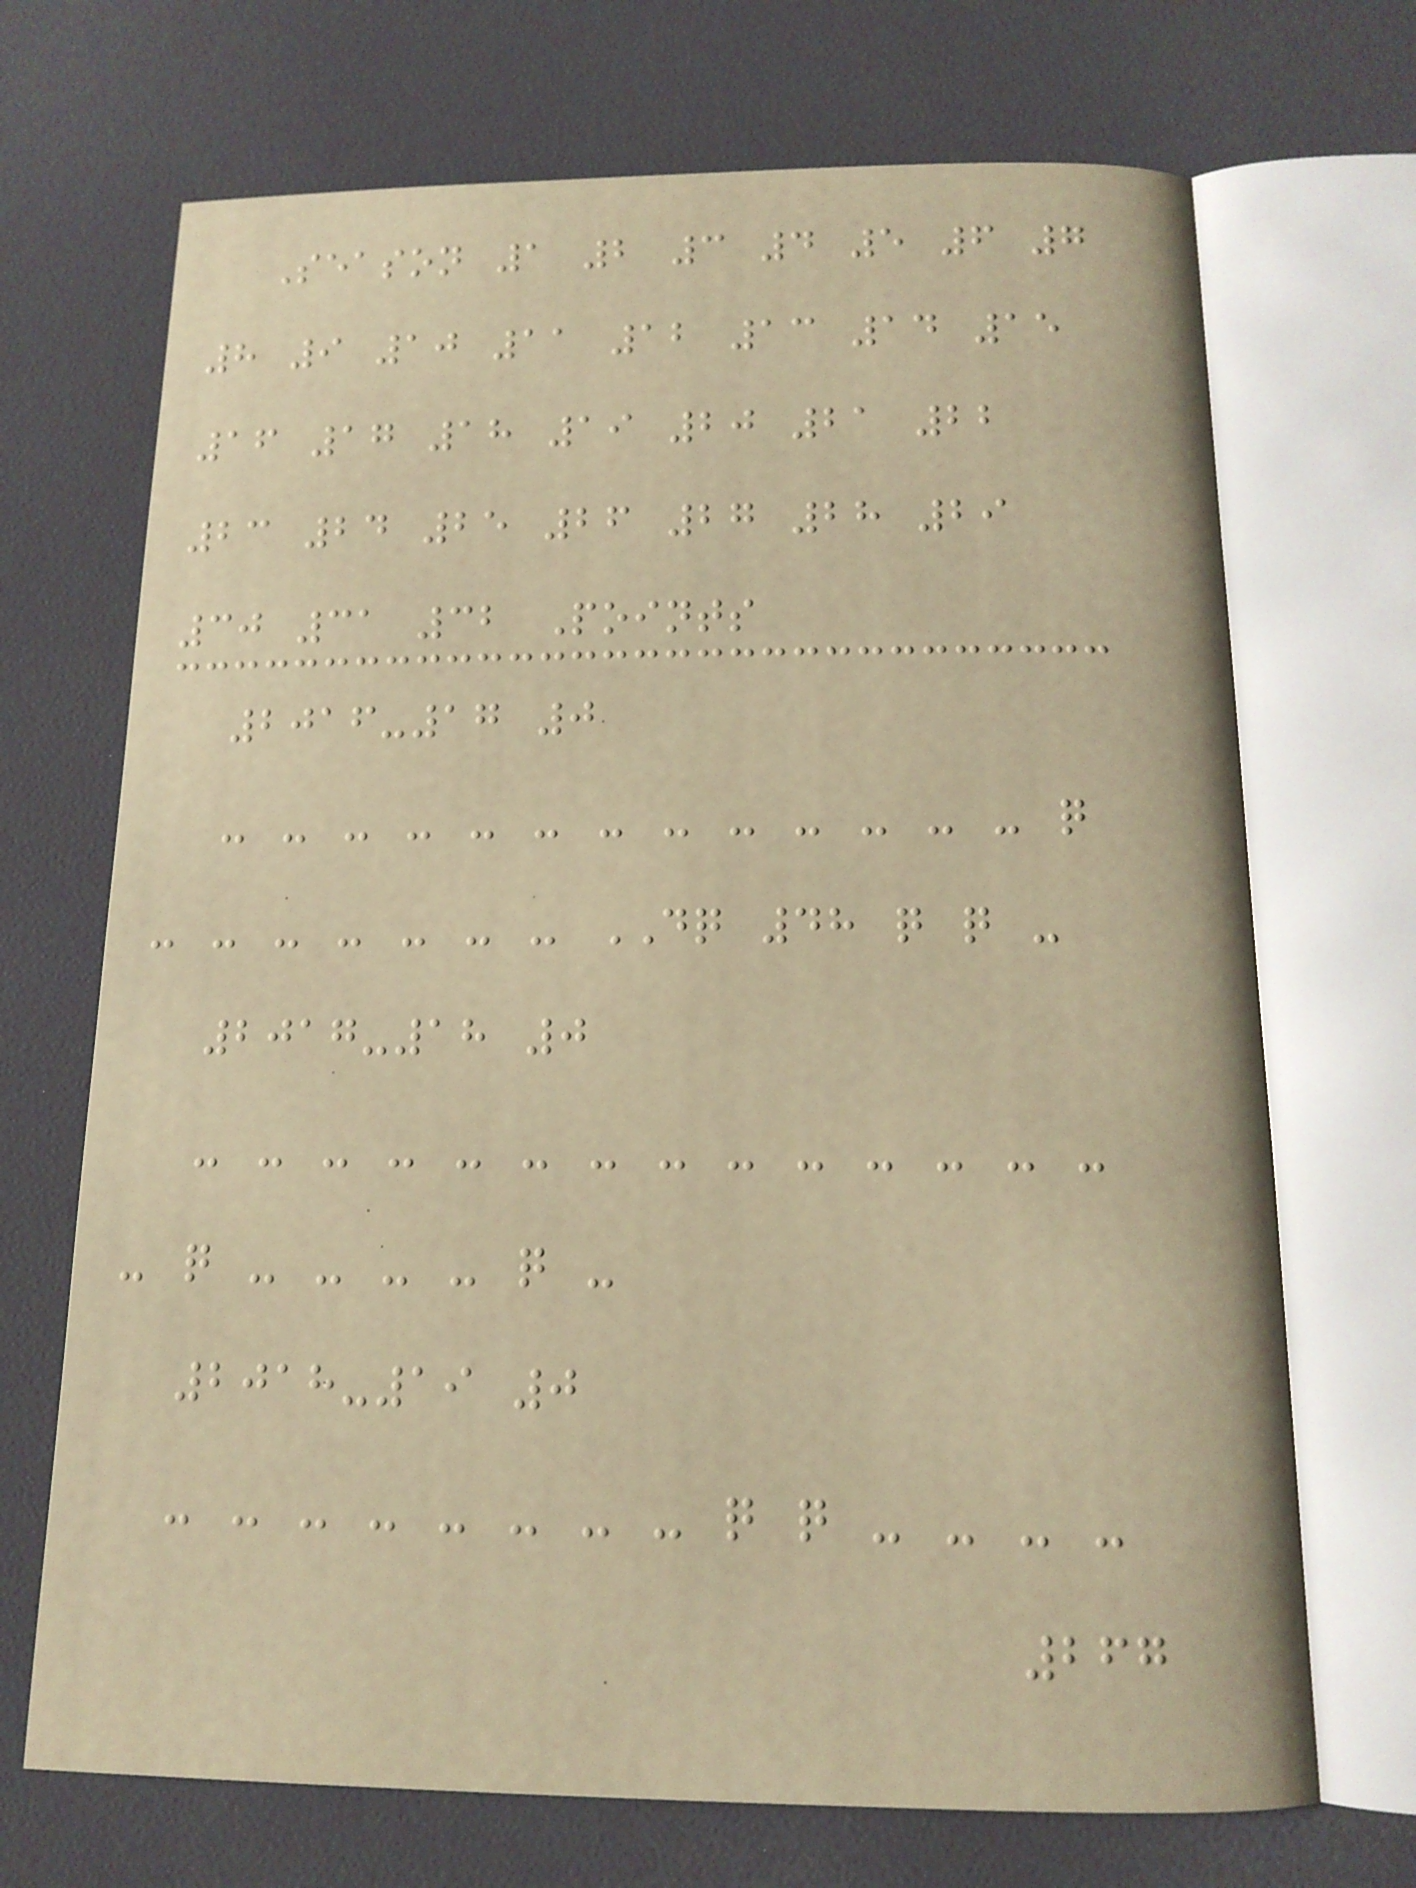Season 1 2 3 4 5 6 7
8 9 10 11 12 13 14 15
16 17 18 19 20 21 22
23 24 25 26 27 28 29
30 31 32 Points
2016-17 0
- - - - - - - - - - - - - q
- - - - - - - DQ 48 q q -
2017-18 0
- - - - - - - - - - - - - -
- q - - - - q -
2018-19 0
- - - - - - - - q q - - - -
267
